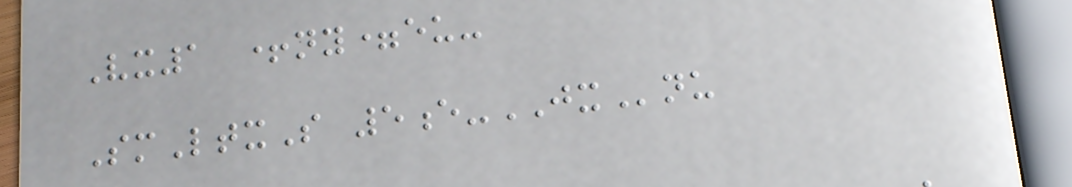Vx1 +ny=eu-
SmLtxS 5e-JXnu
